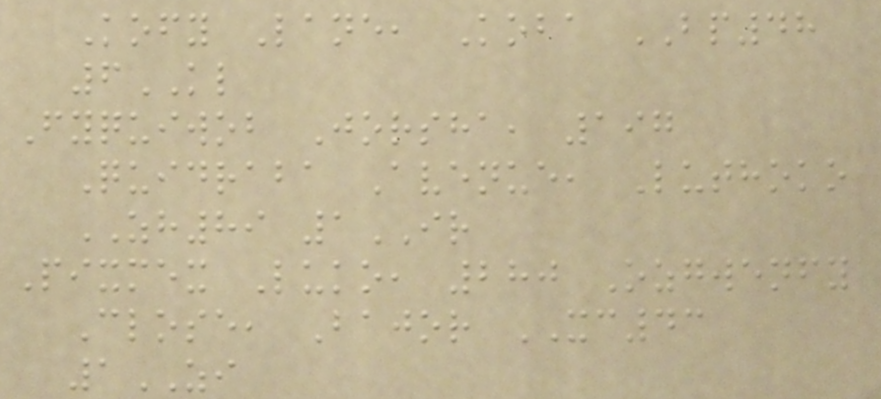Kofy Lane, Koba BP48
6KL
Fyquiwob Jorsha, 197
Quidraba Avenue, Luthoko
ZH89 1IR
Pixmex Luko, 280 Ozgwenfy
Close, Bajor XC43
1ZI
